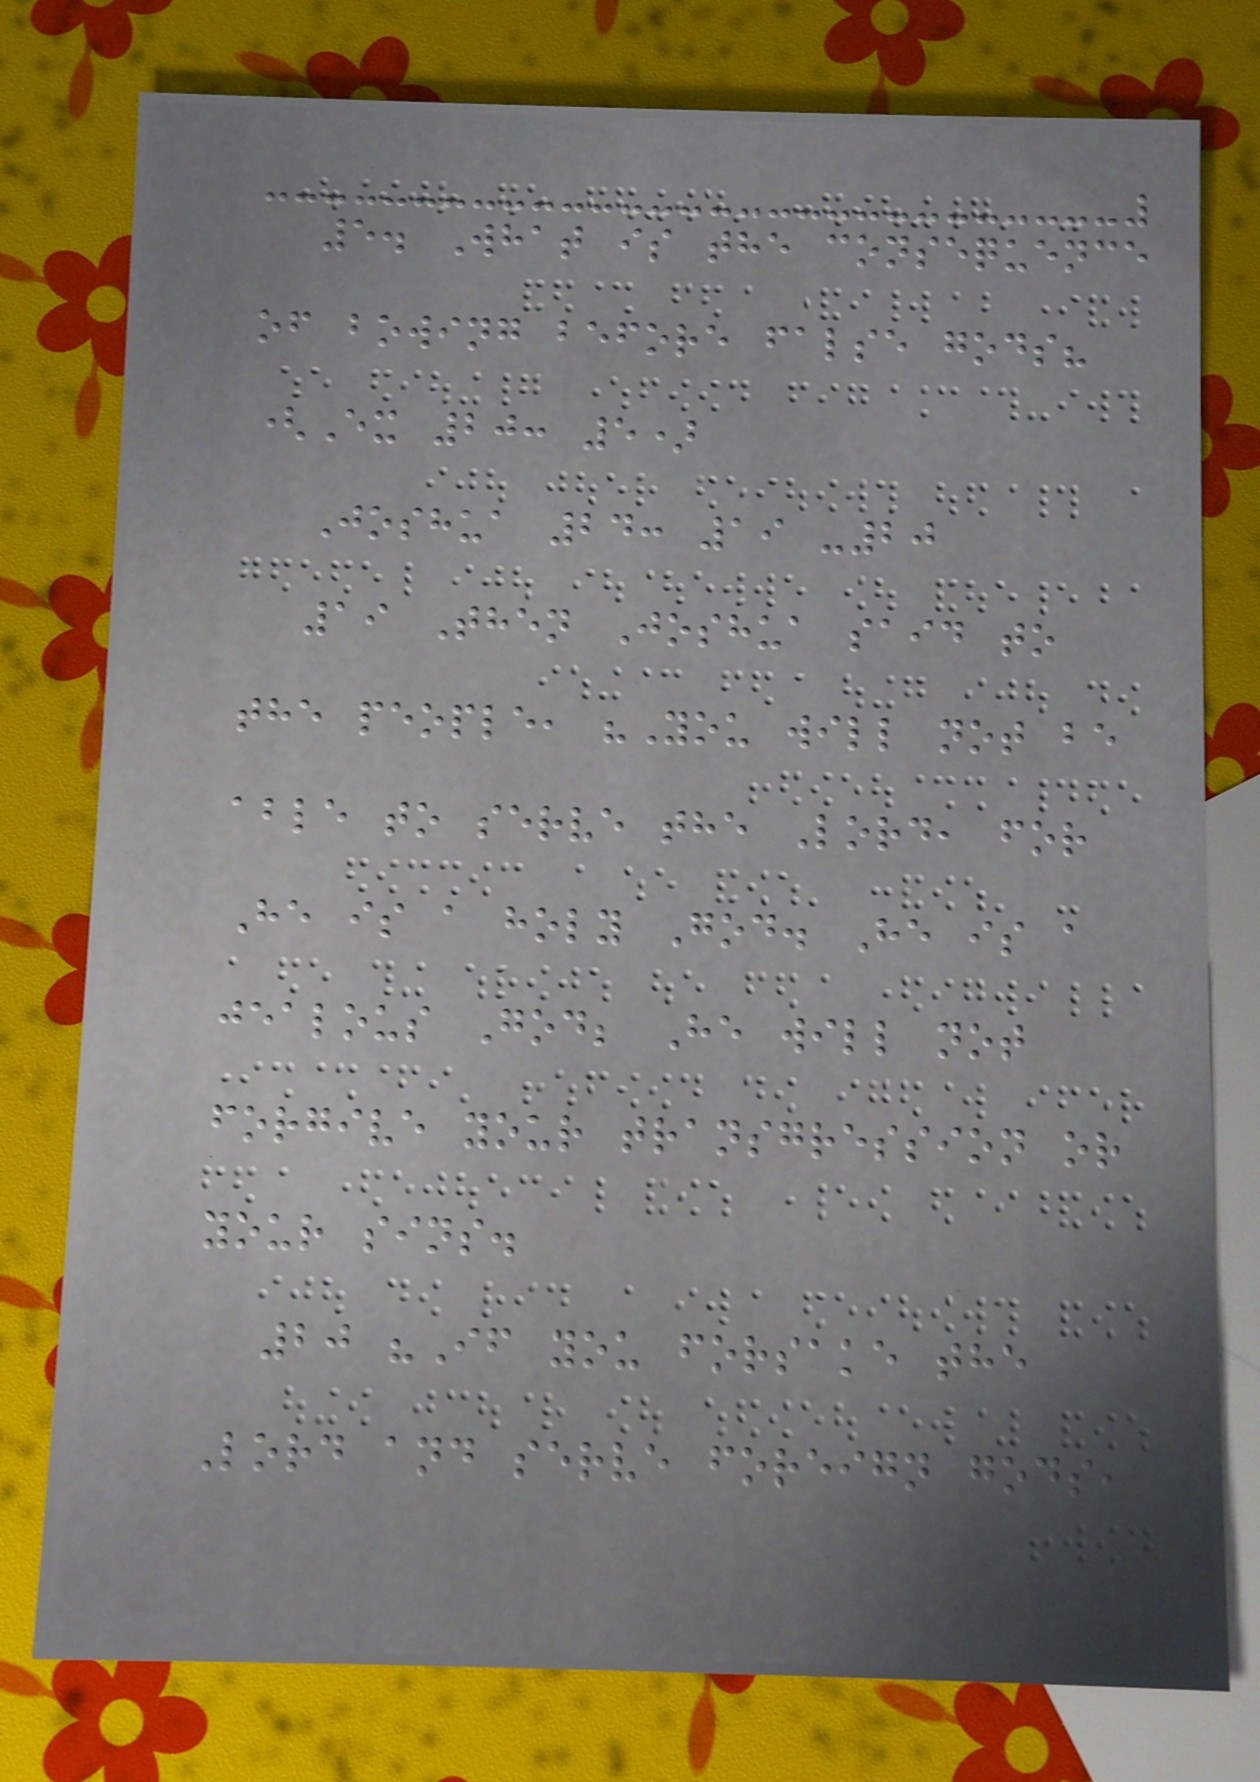5. What is the consequence
of bowing before false gods?
(Ex 20: 5)
Joshua 24: 19 -20
19 Then Joshua said to
the people, "You will not be
able to serve the Lord, for
He is a holy God. He is a
jealous God; He will not
forgive your transgression or
your sins.
20 "If you forsake the
Lord and serve foreign gods,
